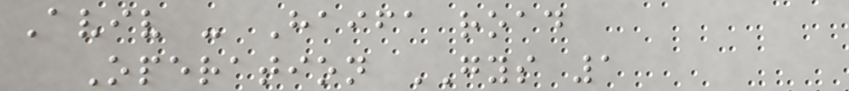Aviv - Haifa road
Operation GYS 1
